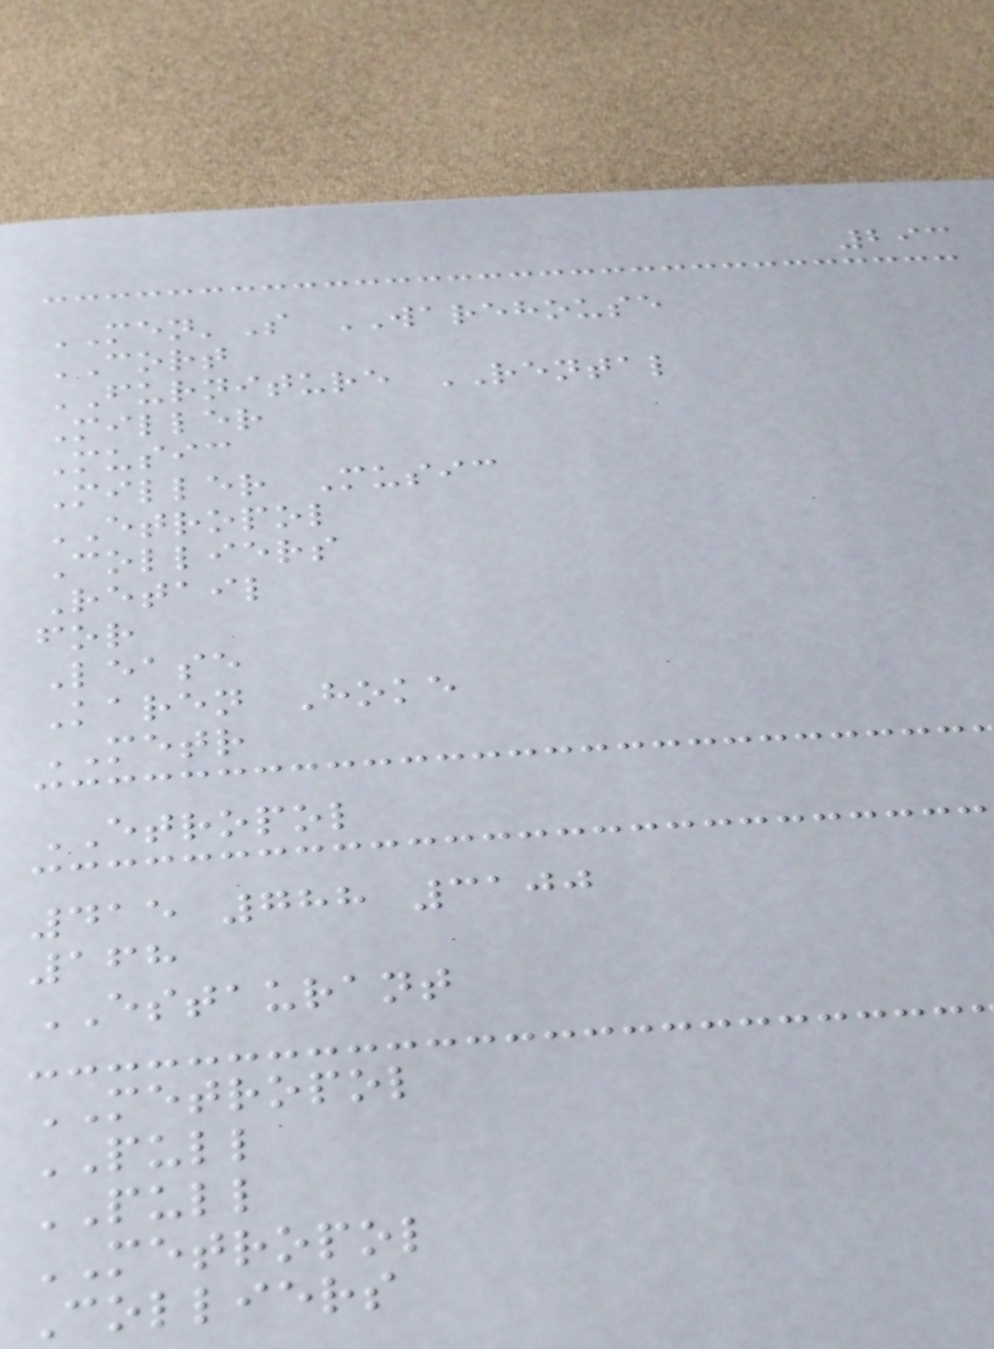293
MEN'S WAREHOUSE
CORT
FURNITURE RENTAL
Miller
Music
Miller Music
ETROPOL
Colliers
Retail
for
Lease
Karen Hoke
METR
ETROPOL
415 788 3100
168
ESTAURANT
METROPOL
PULL
PULL
METROPOL
Colliers
